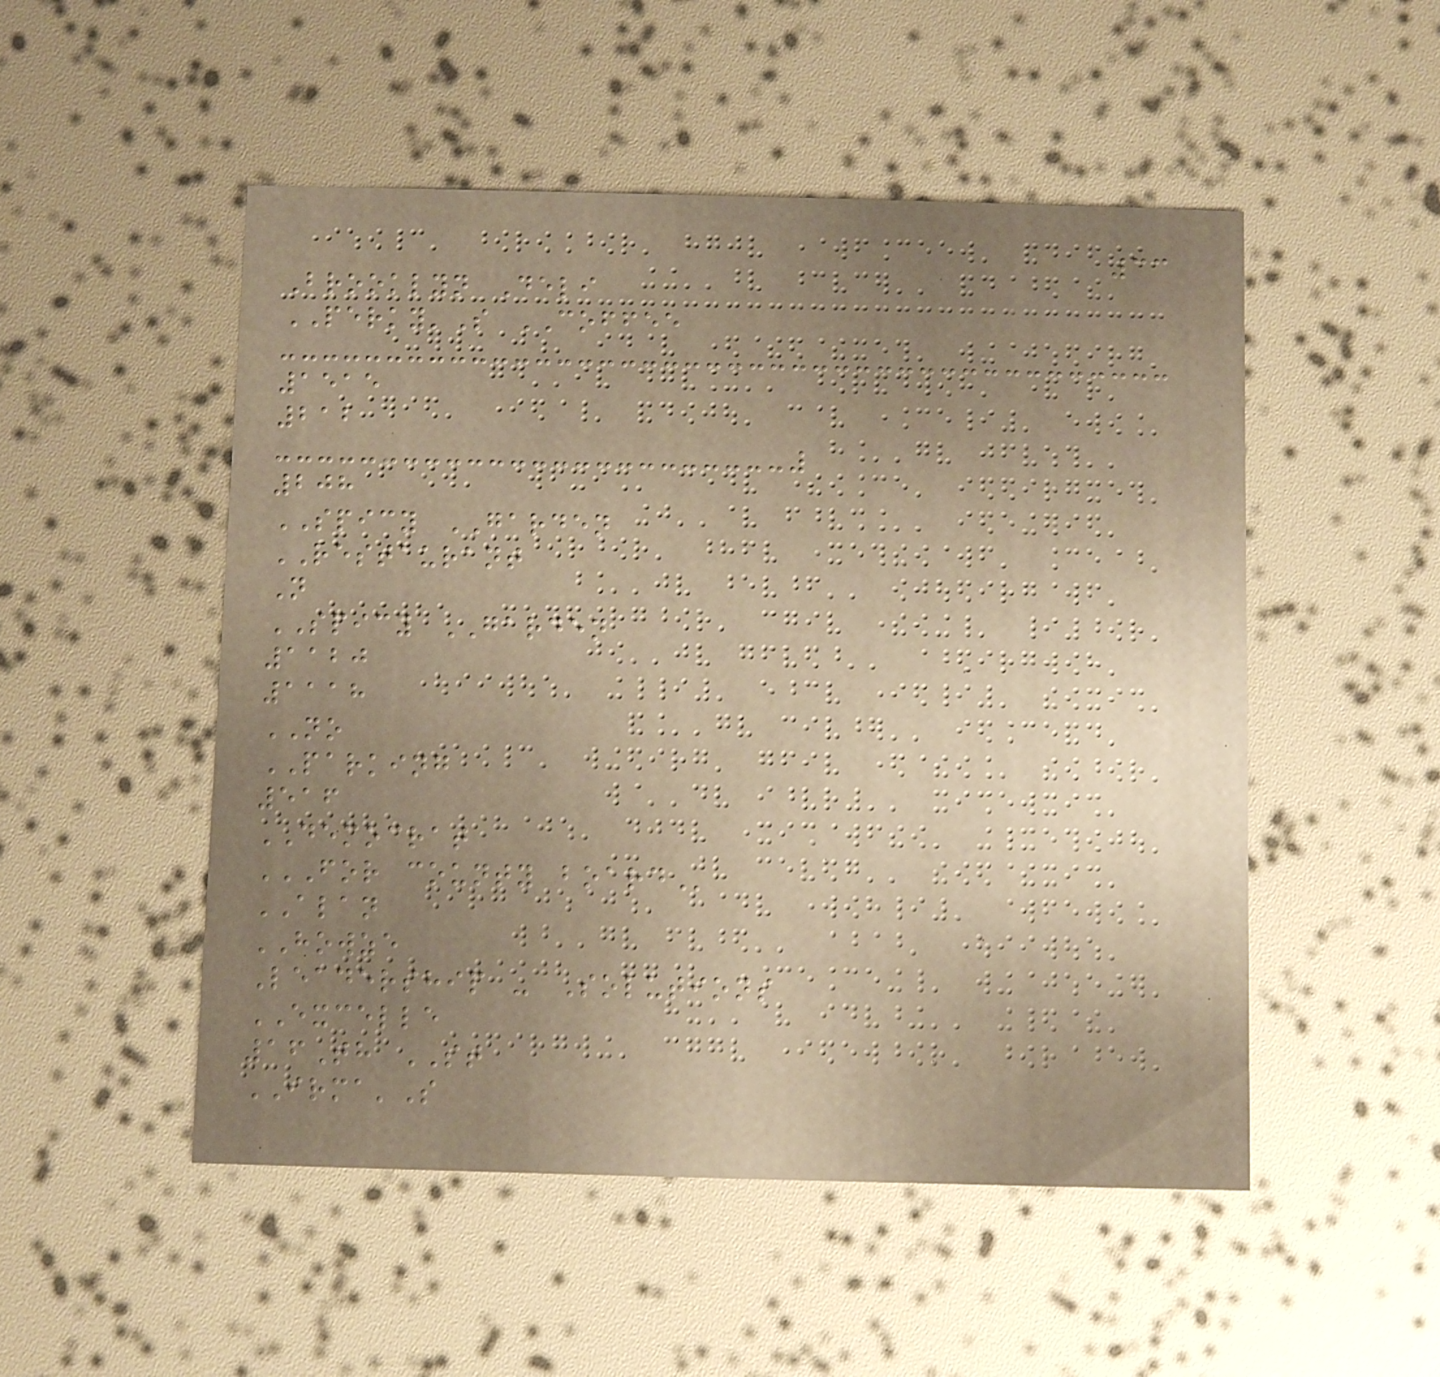33
Brooklyn Deli
PERKY'S COFFEE
1515
212
208
SPICY GARDEN
RESTAURANT
N
SPICY GARDEN
1120
1118
NO
PARKING
516
DEMOCRAT
FOR COUNTY BOARD
ALAN
HOWZE
Leadership - Solutions
EXCELLE
16Th ST
IRMA'S
